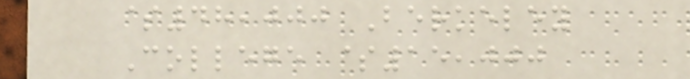$48,000 Berkeley
College $15,000
